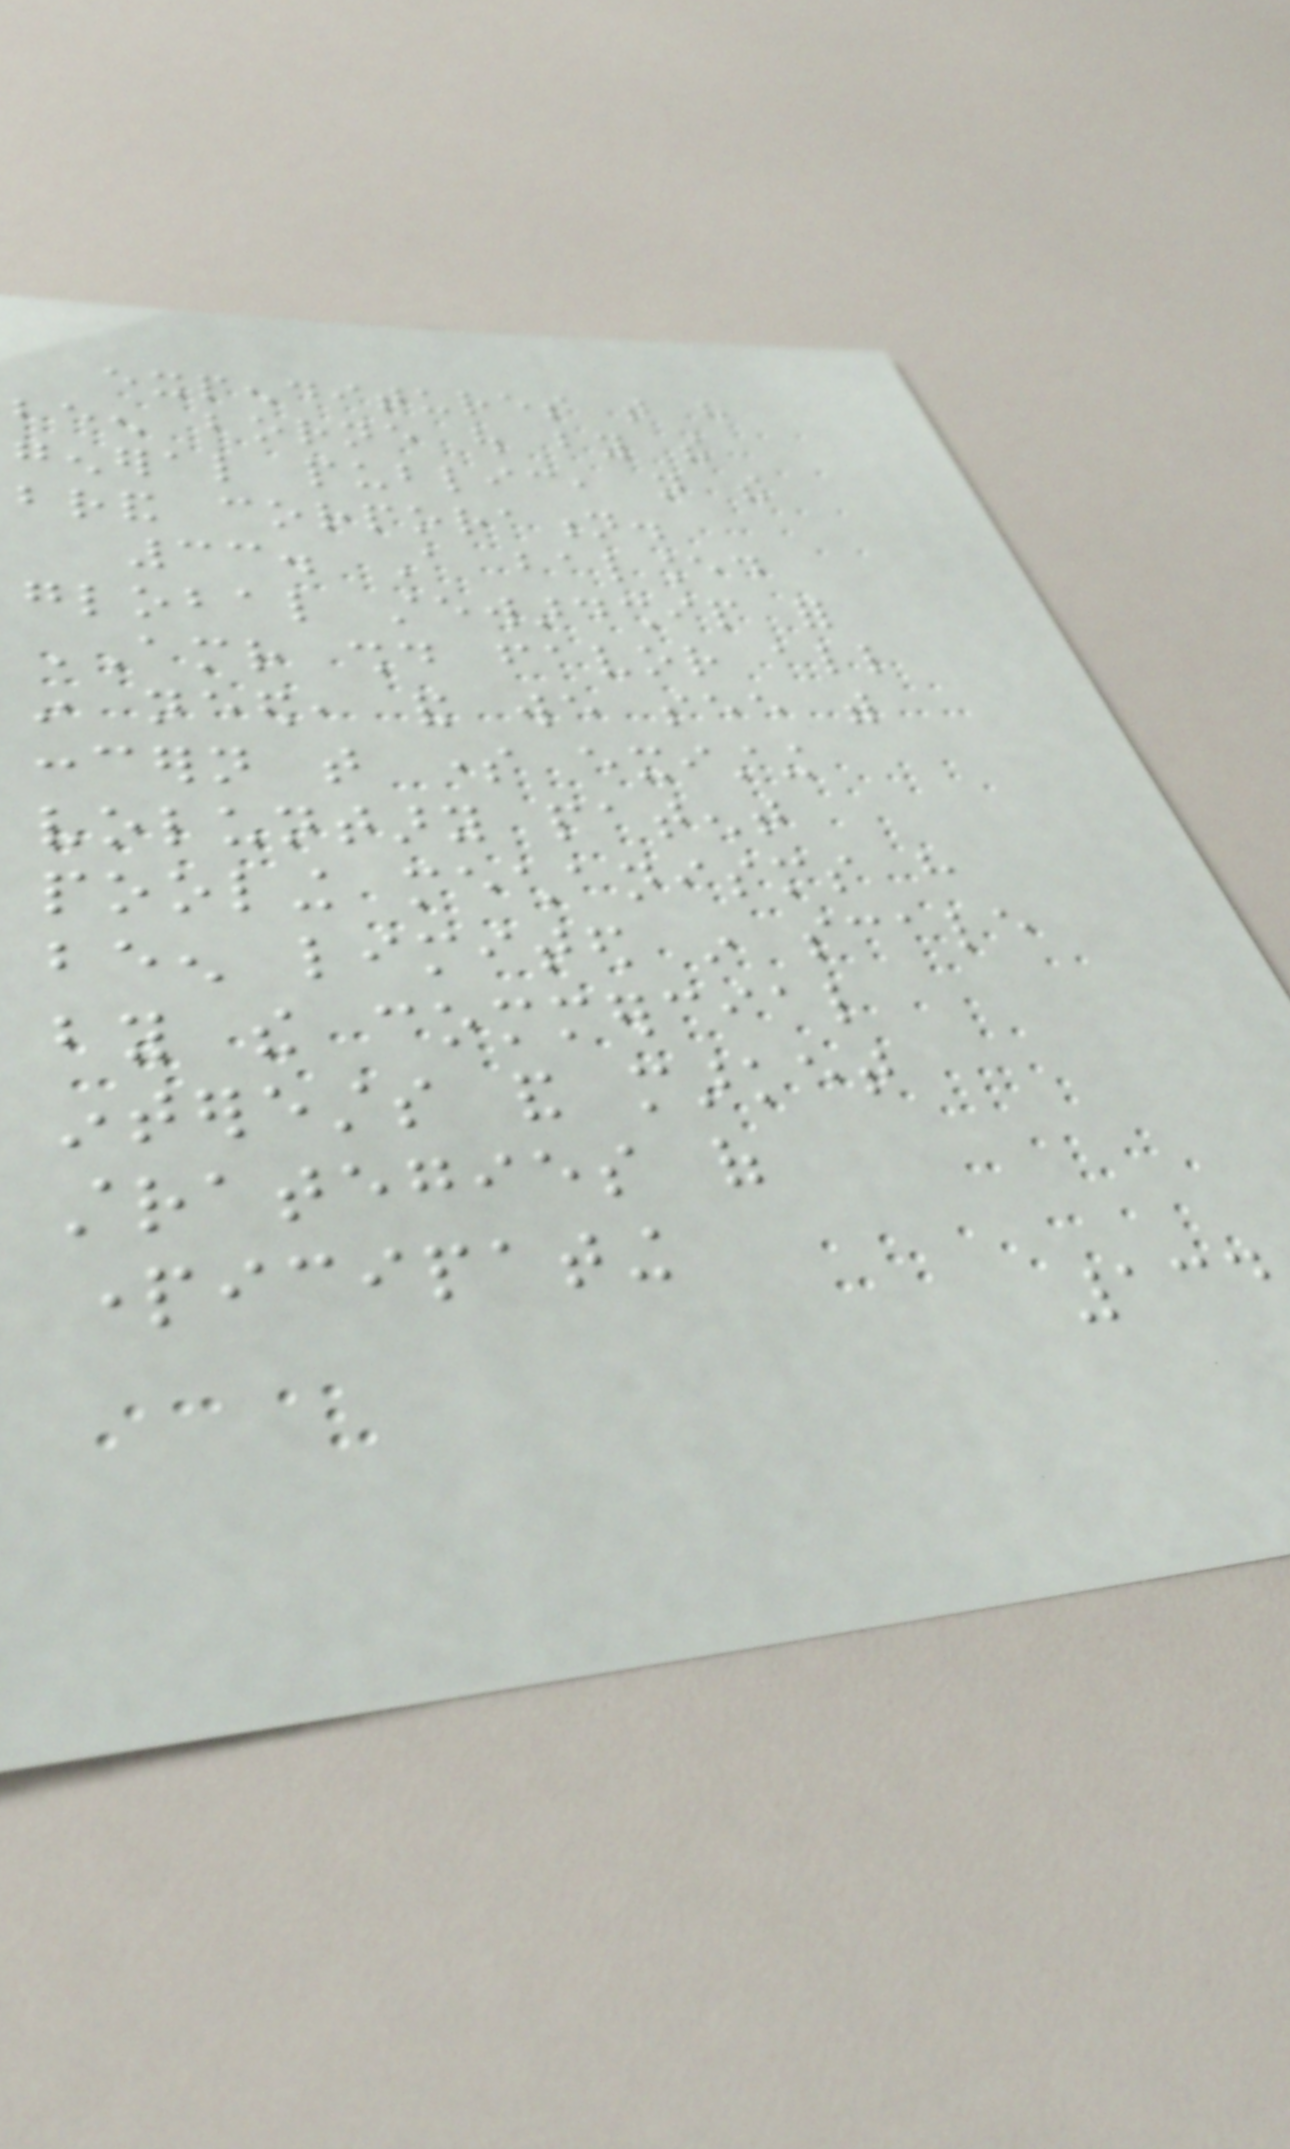expenditures that have
been borne out by the
general public, not the
brand corporation.
33. A balanced
global stewardship for
AMR should favor all
in need, and we see with
concern that some existing
voluntary patent
pooling mechanisms have
been limited in scale
by the commercial
interests and market
strategies of
participating
134
